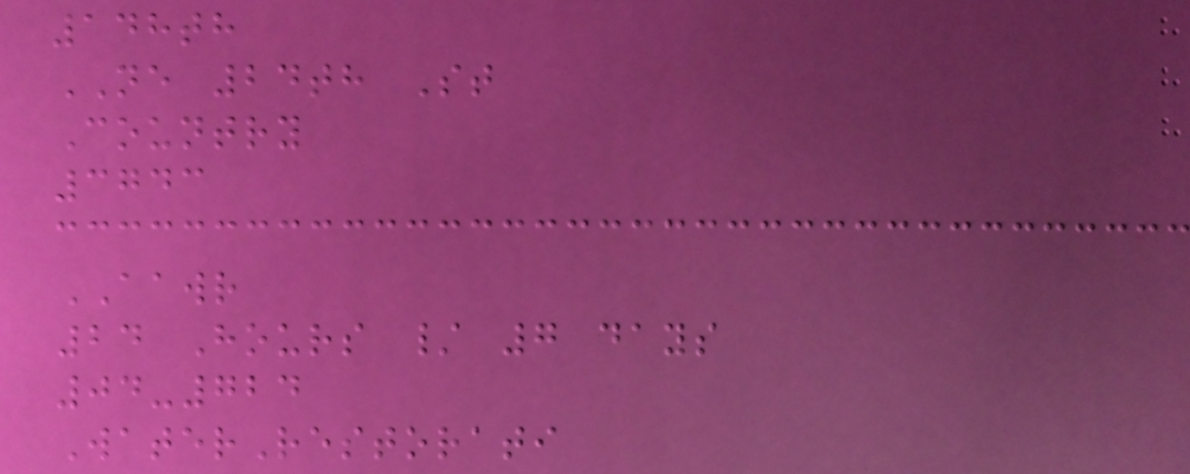148th
NE 24th St
Country
3743
AAWR
24 Hours / 7 days
04-724
WaterRestorati
